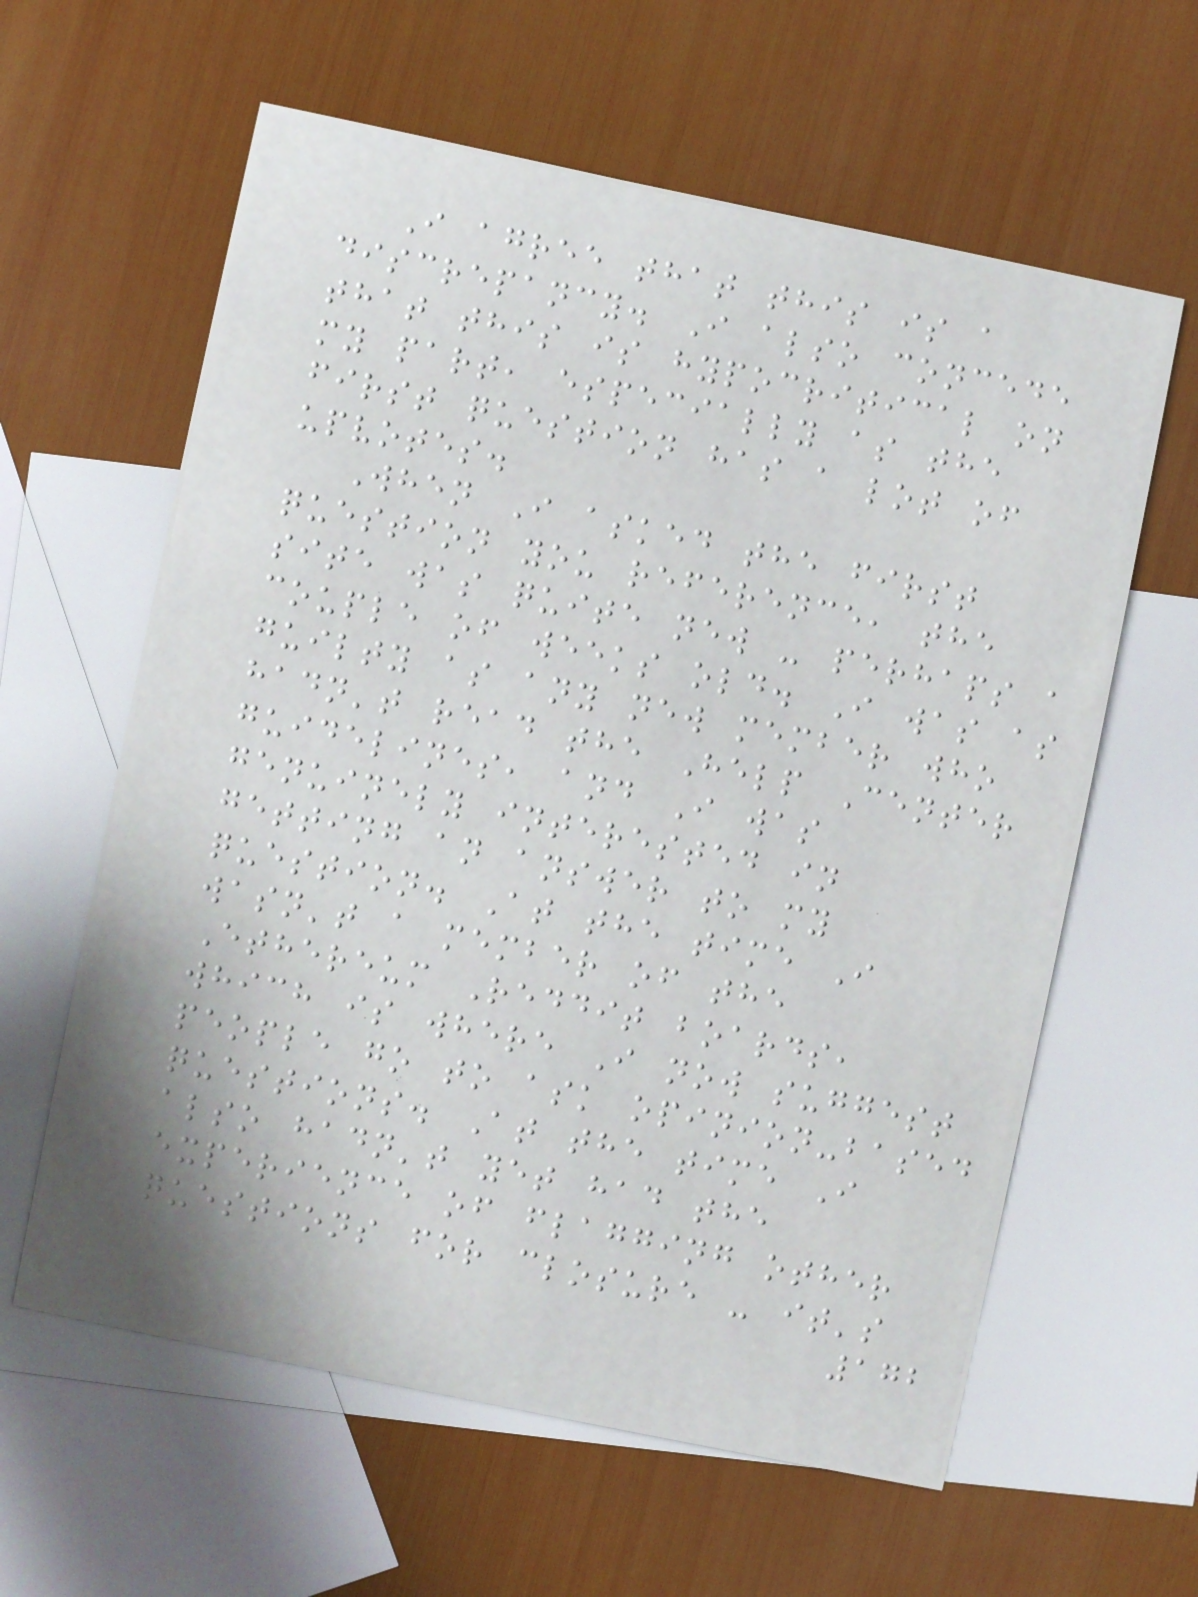I agree that this is a
discrepancy. I also concede
that this is hypocritical on
my part, especially as the
first question has a lot of
upvotes.
When I asked the first
question you reference, the
site was quite new - perhaps a
couple of weeks old. I was as
guilty as any new member who
hadn't read the Help Center
guidelines, and I was
genuinely interested in
getting an answer to my
question. At the time I
wasn't a member of the
Ethereum Reddit boards,
which is where I now suggest
people go to ask opinion-based
questions. At the time I
also hadn't yet had the
experience of flagging other
questions for closure - it's
172
